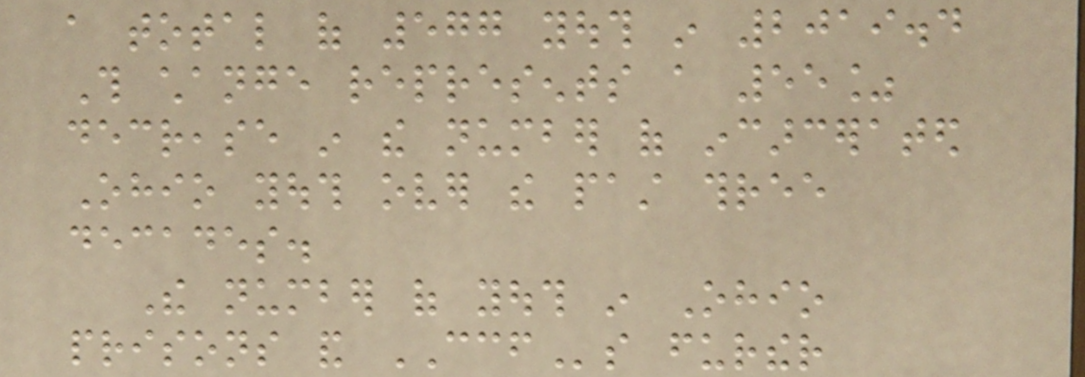a total of 577 youth in 2019.4
This change represents a 55%
decrease in the number of incarcerated
Ohio youth over the past three
decades.
The number of youth in Ohio
prisons and CCFs further
